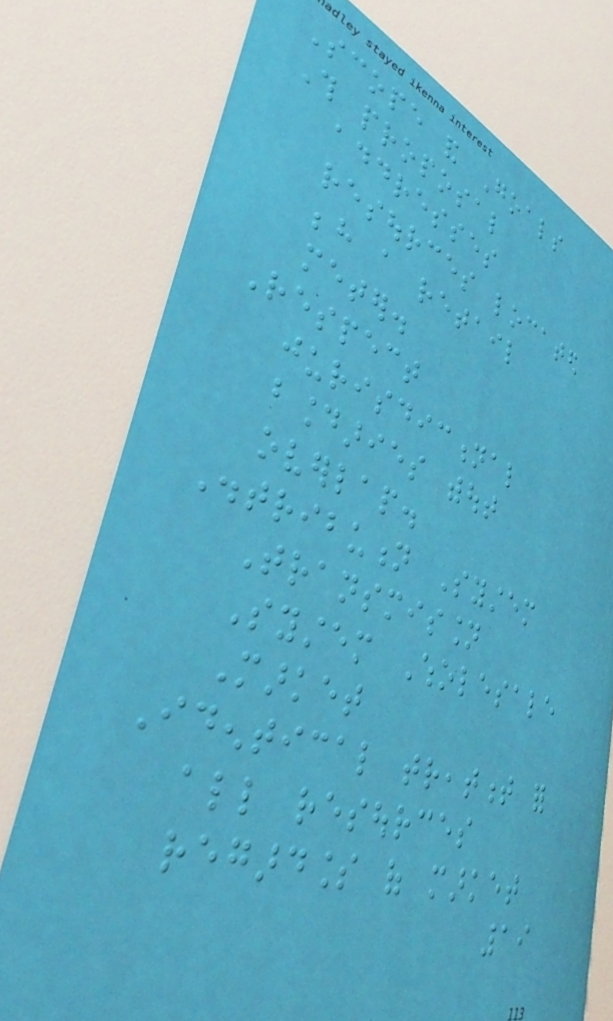Scope and Goals
This proposal
addresses
resources located
behind a retail
meter.
Respect
jurisdictional
boundaries without
overlap.
Distribution System
Transmission
System Wholesale
Market
Identical treatment for
all resources
regardless of market
19
